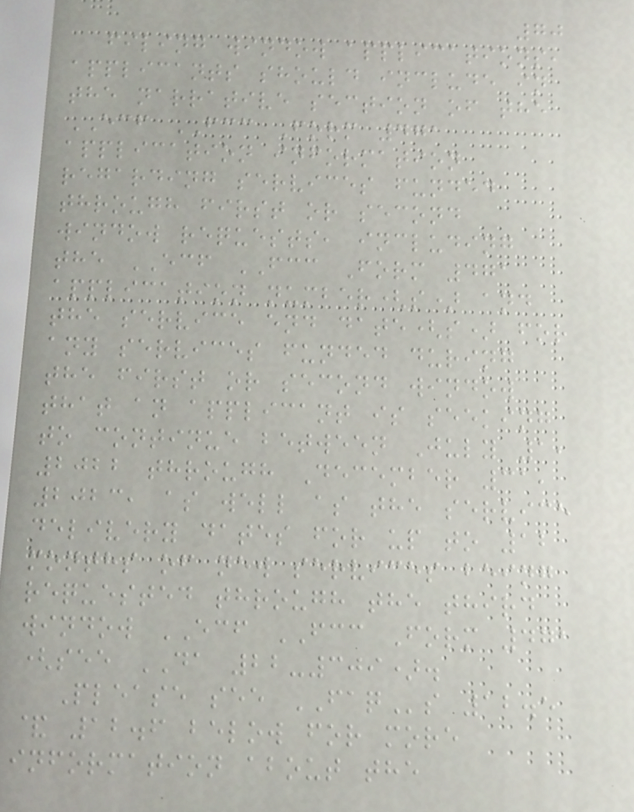70
filing window applications,
applicants should include in
the narrative section of the
ECF FCC Form 471
application information
regarding services funded
through first or second
window requests, including
the ECF FCC Form 471
application number(s) and
the service end date(s) for
any services funded during
the first or second window
that an applicant is seeking
to continue between July 1,
2022 through December 31,
2023, as well as the service
delivery dates for up to 12
months of new services being
requested through the third
window ECF FCC Form 471
(see DA 22-309).
Please see FAQs 12.5
& 12.6 below for more
information about the
